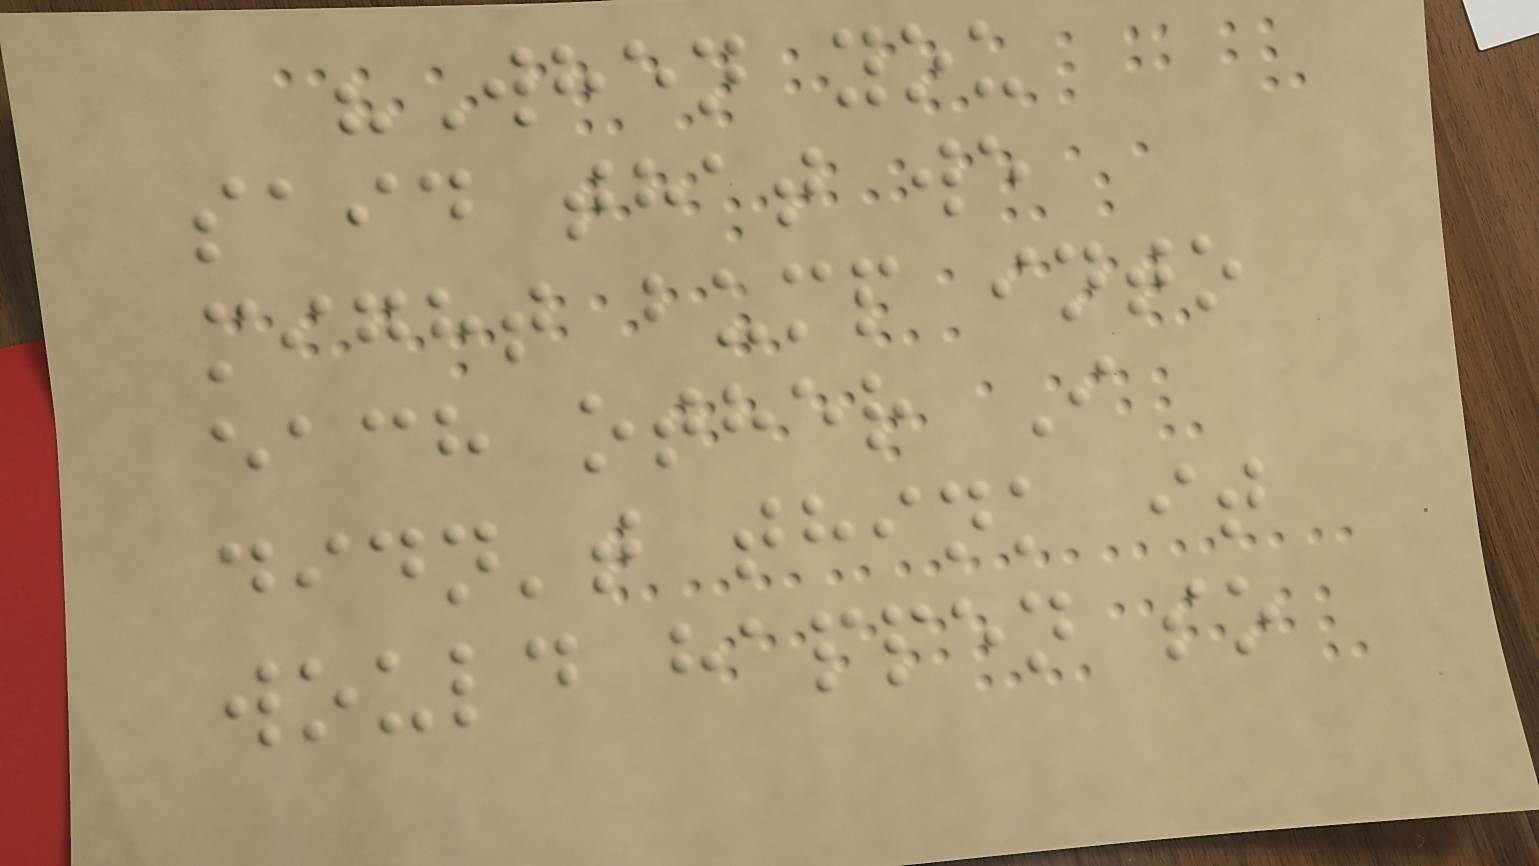"When you
said that we
might bump into
each other I
didn't think it
would happen so
